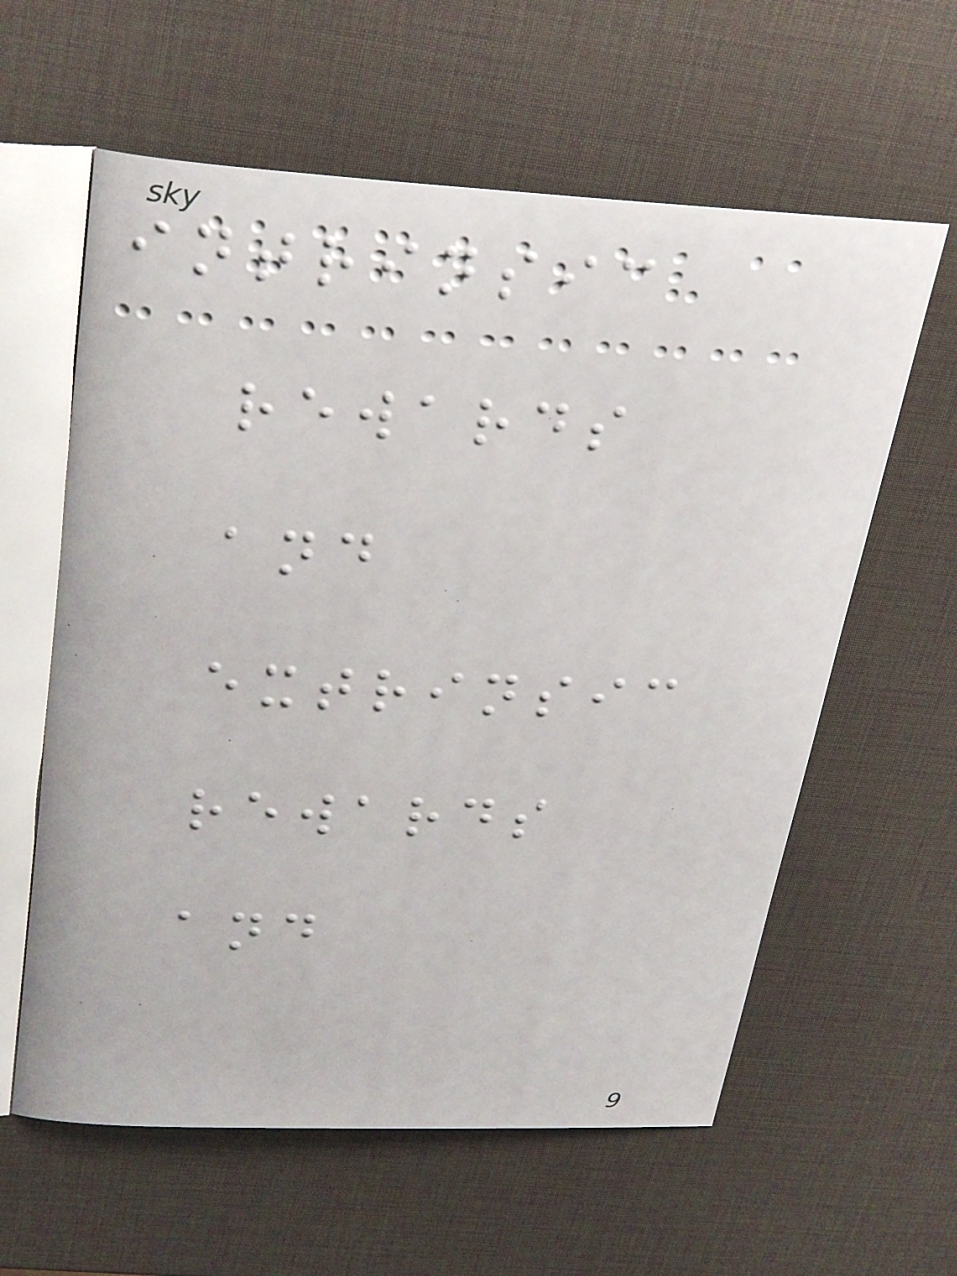intrinsic
rewards
and
extrinsic
rewards
and
